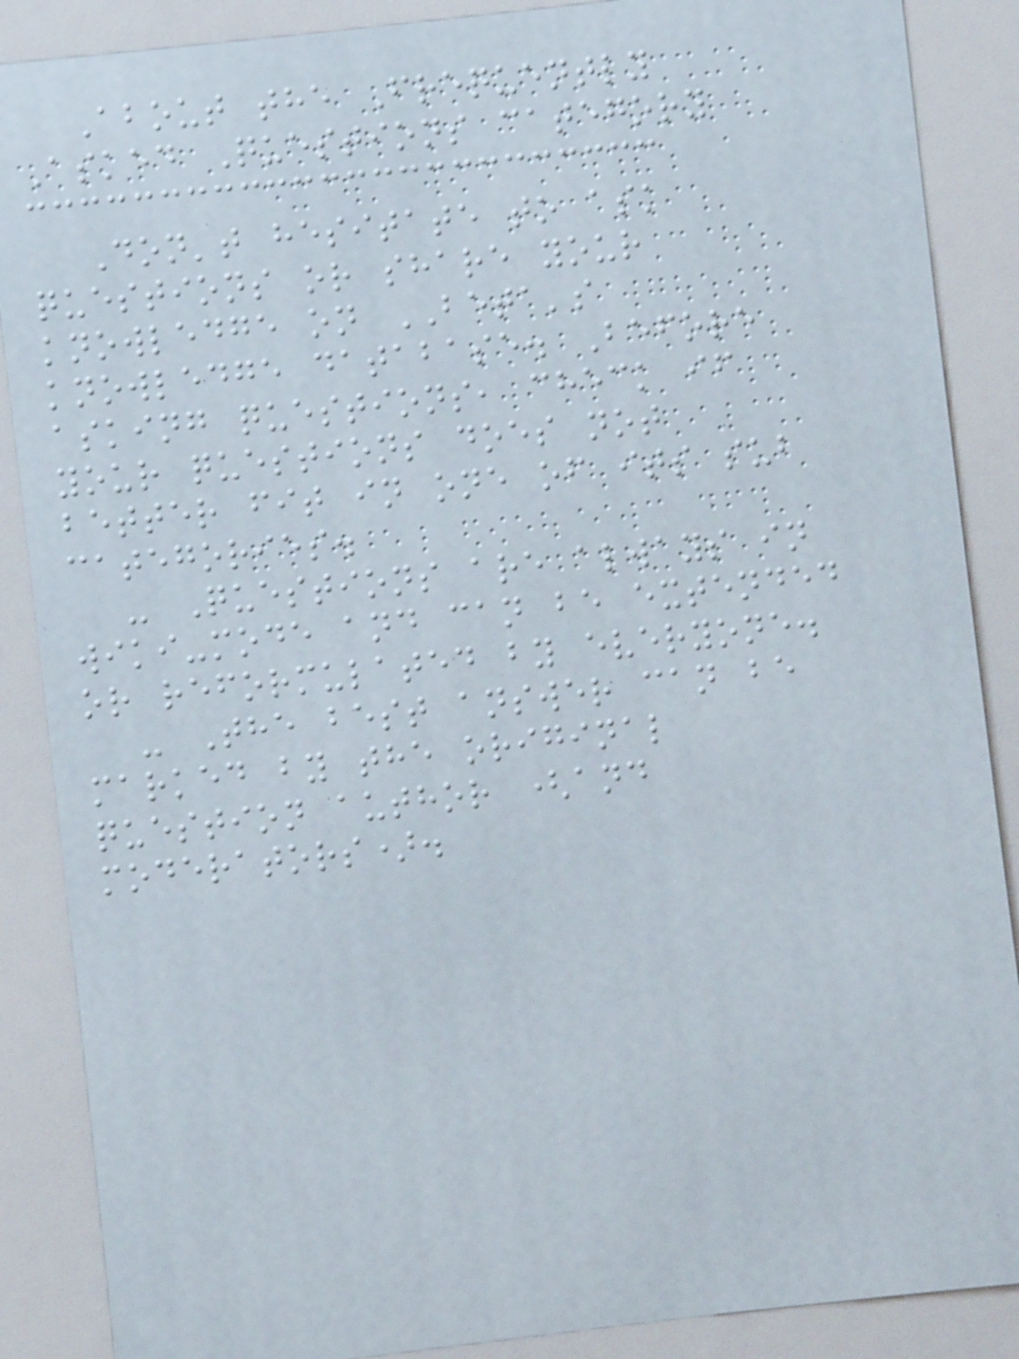About the Frequently
Asked Questions category
Don't hesitate to ask
questions or share your
knowledge on BETA's
knowledge database. Before
asking questions, check if
your questions does not
better fit in one of its sub
categories.
- Questions are always in
wiki-mode and can be extended
or reformulated by everyone.
- The best answer can be
marked by the original
question author (and
moderators).
